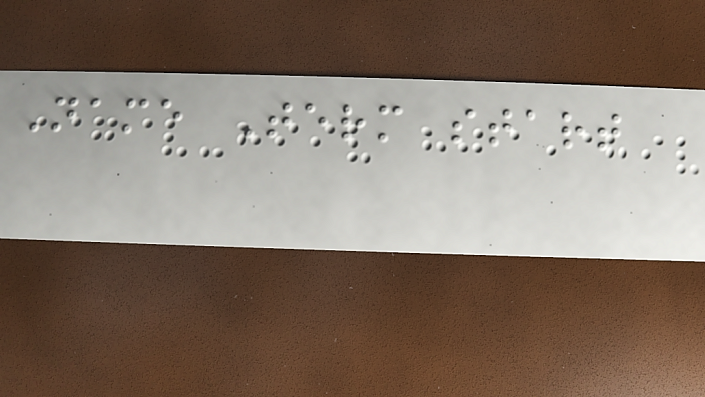Name Term start
